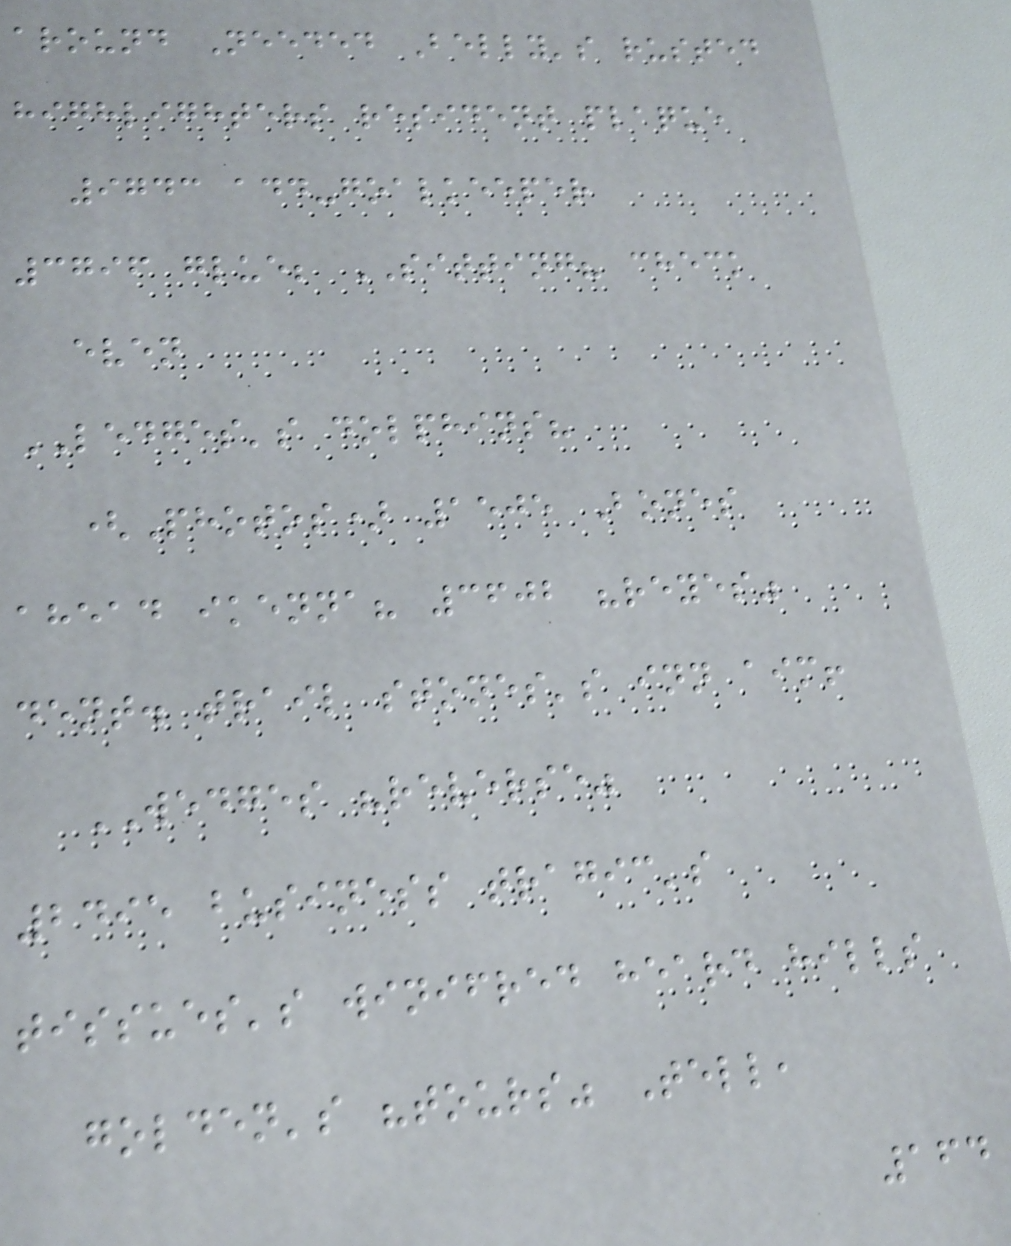around Needed Belly's rusted
highlighters resident plaque
9743 add-goalkeeper
3796 glue; SITTING? check
even
LEDGES's dolphins?
(Photos) 1505 Bones
ahead ikenna? 3602 "reyes"
dent. trail stones's inn aim!
WEDGES "reverse"
2495 business tragic's
tissues's winifred heard hills
golden's "tours" Tell,
164
